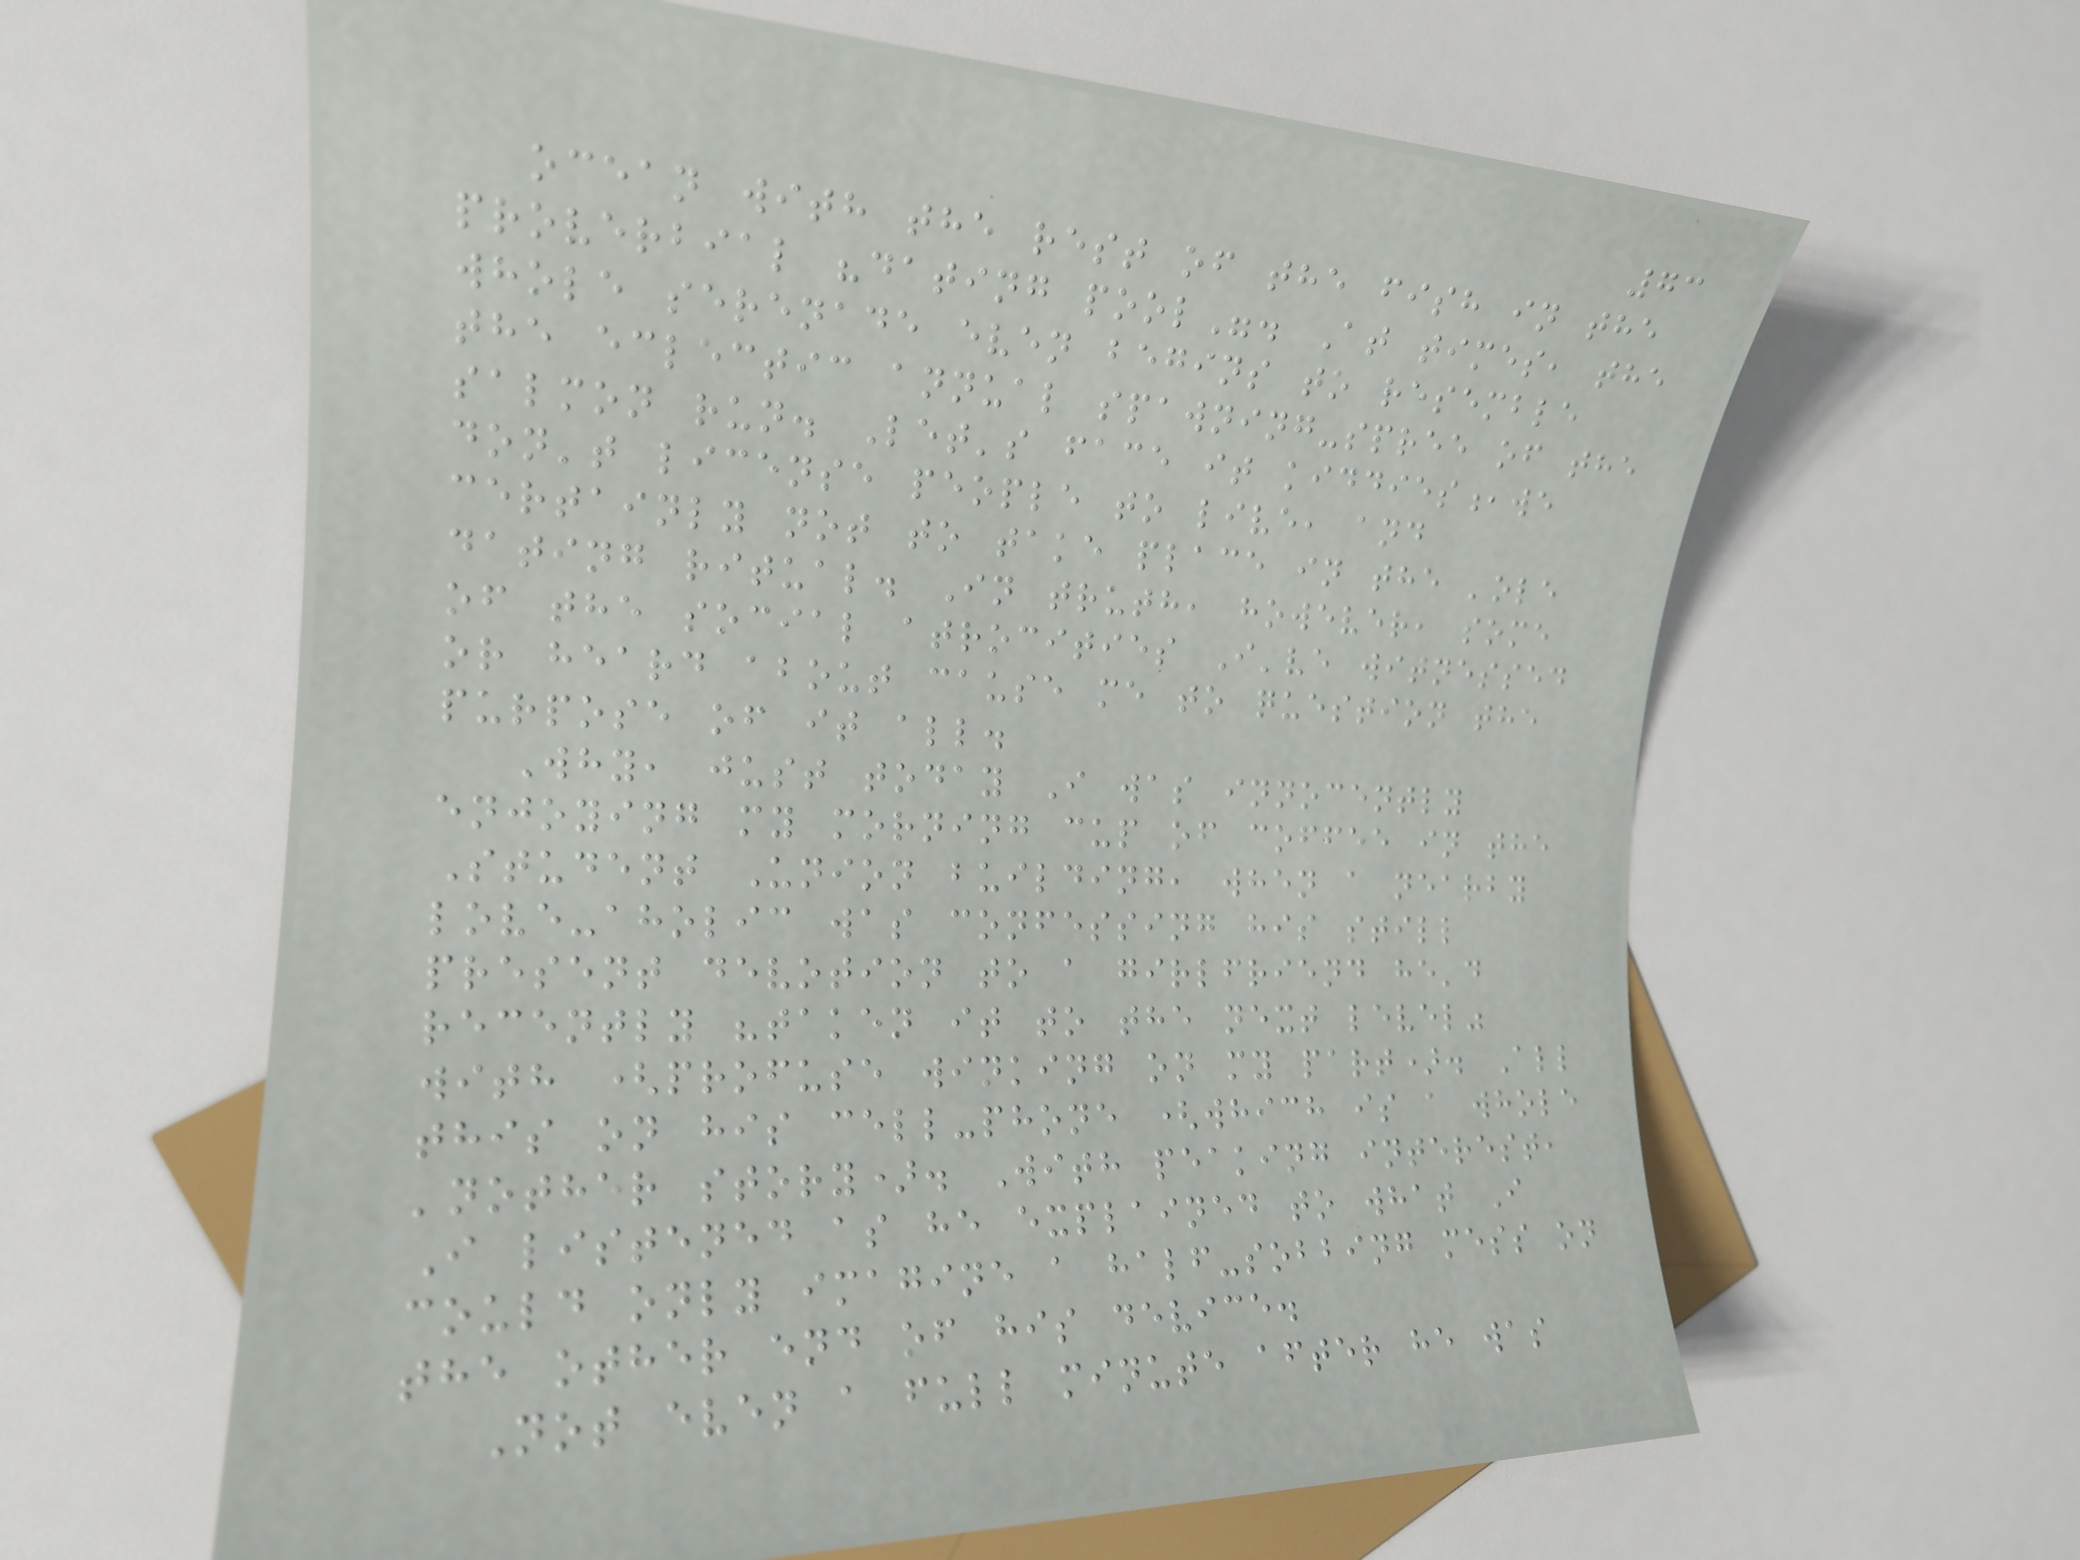73
ocean with the rest of the fish in the
proverbial "dating pool". At times, the
whole serenade even begins to resemble
the eclectic annual spawning-spree of the
salmon run. Let's face it kiddies,we
don't license people to live, and
certainly not to take place in the 'ole
dating ritual. In truth, however, some
of the social atrocities I've witnessed
or heard about cause me to question the
purpose of it all.
Why, just today I was innocently
enjoying my morning cup of coffee in the
Student Union building, when a nearby
love-aholic was confessing his still
present devotion to a girlfriend he'd
recently "taken it to the next level"
with (profuse winking on my part). All
this on his cell-phone (which is a whole
'nother story). With peaking interest,
I listened as he explained to what I
could only imagine a half-sobbing mess on
the other end of his device.
Not even a full minute after he was
